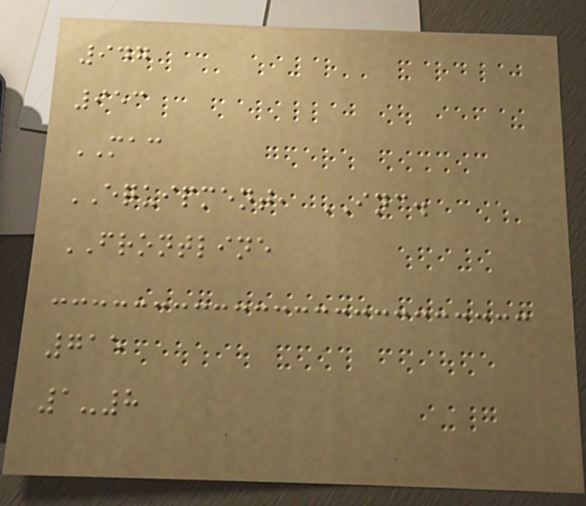947
953
MAC
EQUIPMENT, INC.
FRONTLINE
715
1-8
